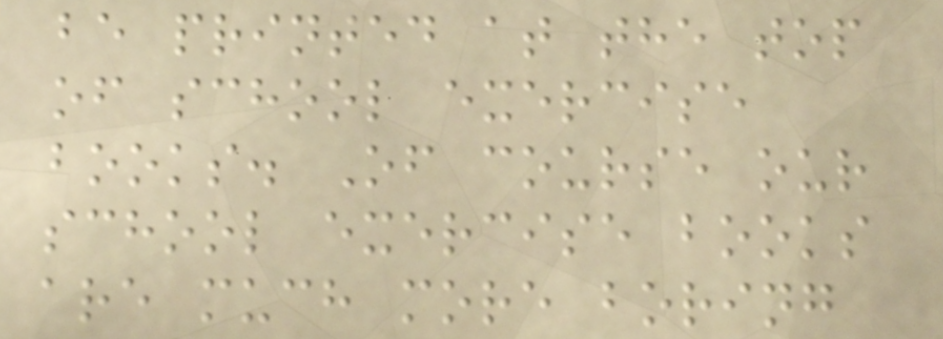be printed at the top
of school exercise
books. Of course our
school exercise books
are much more boring
